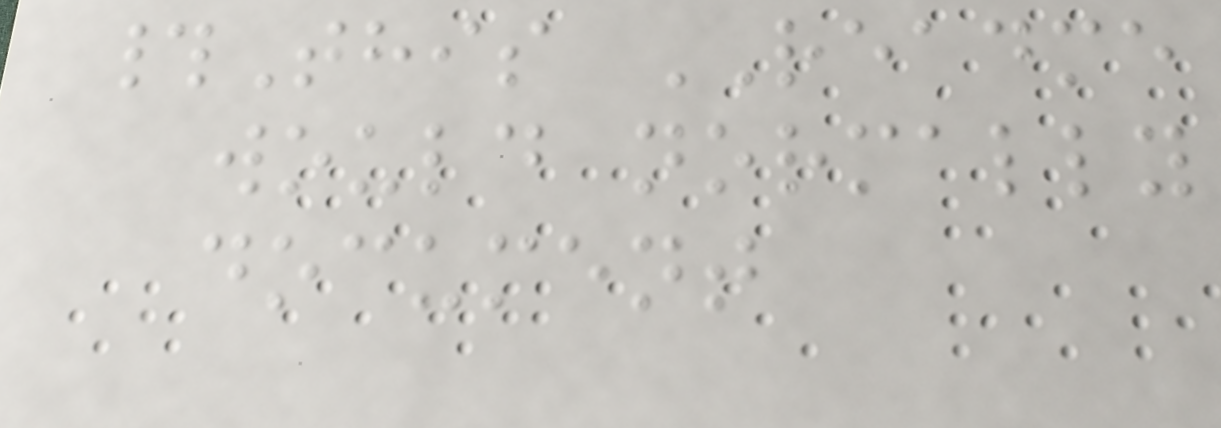#This README
would normally
document
